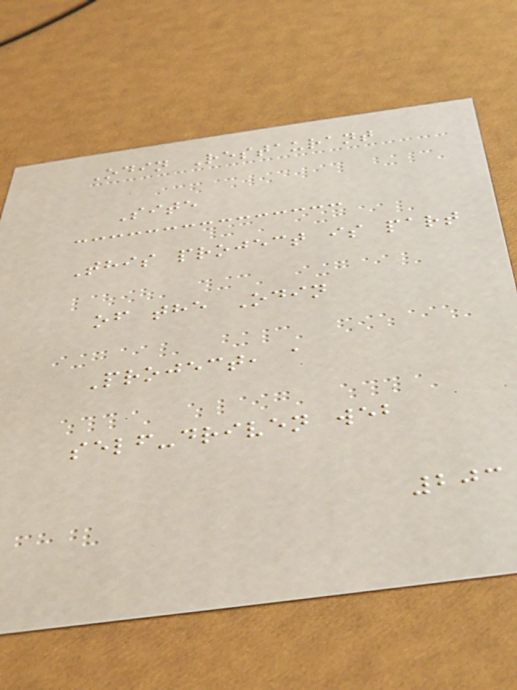Odin Restaurant
Site
This project is part
of the Odin
Project, a
self-driven web
203
